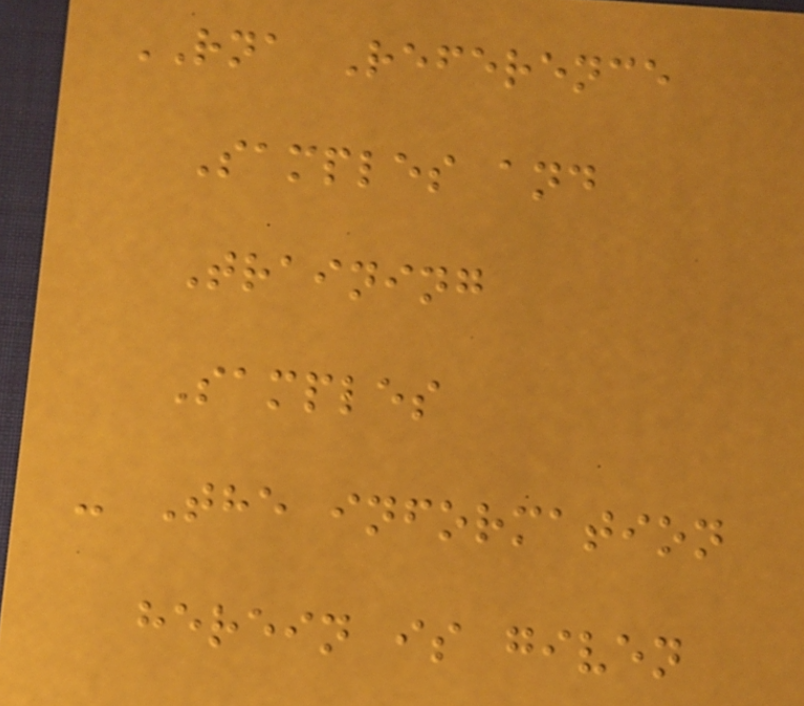RNA Reference
Samples and
Training
Samples
- The information
herein is given
